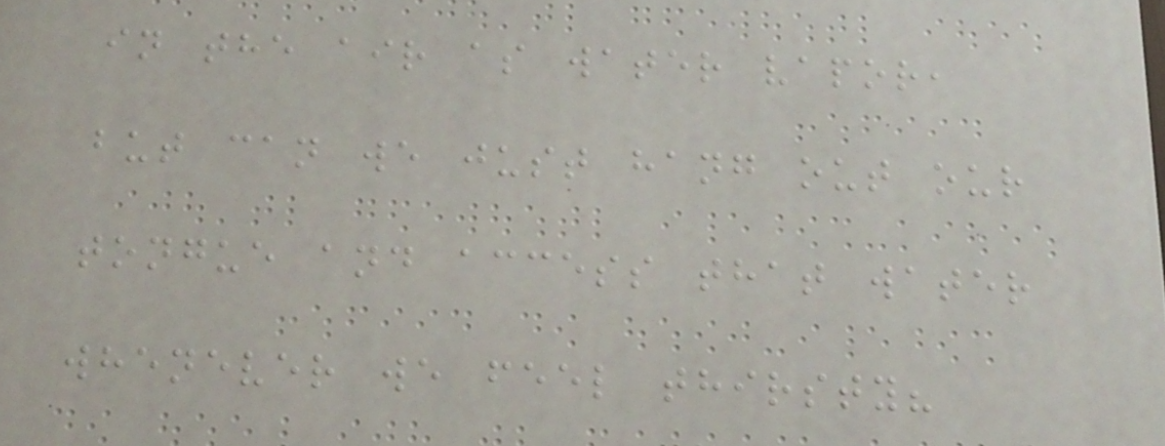in the air as water vapor,
but can we just hang out our
tongue and access that water
whenever we feel thirsty?
